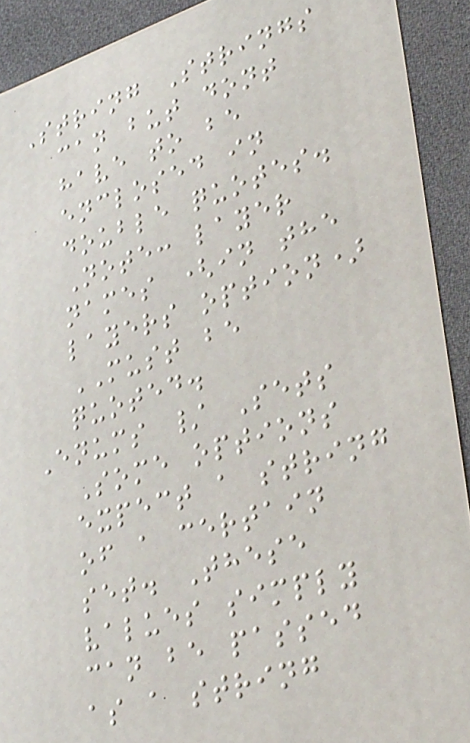String Strings
can but dont
have to be
enclosed in
double quotes.
Note: layer
names (in the
layers option)
MUST be
quoted.
Enums / Sets
Some options
expect a string
of a certain
set. These
values simply
can be passed
as a string
